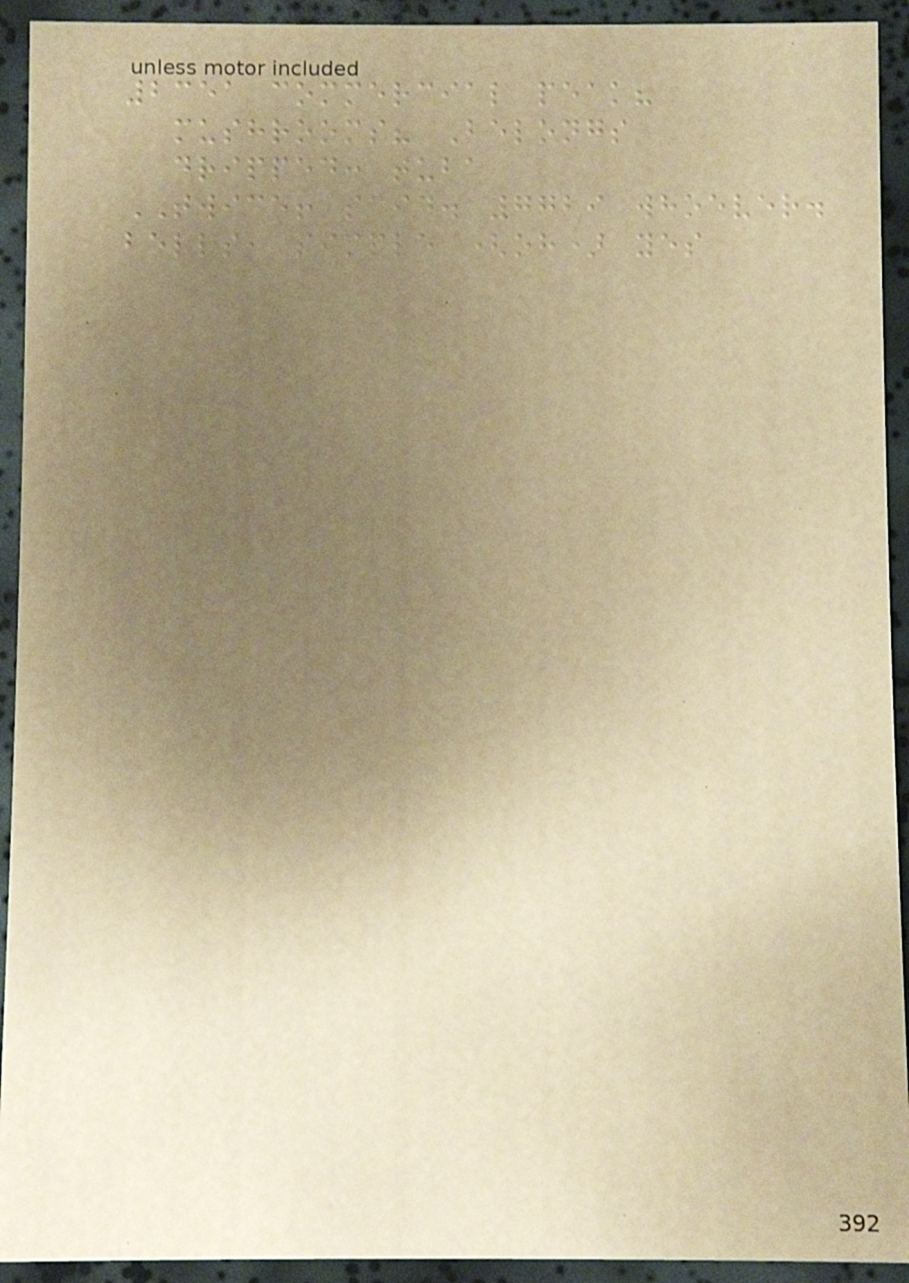2351 commercial peak?
mushrooms? Belongs
dripped: tuba
TWICE! said. 7729 whoever.
bells, simple (oh) yes
